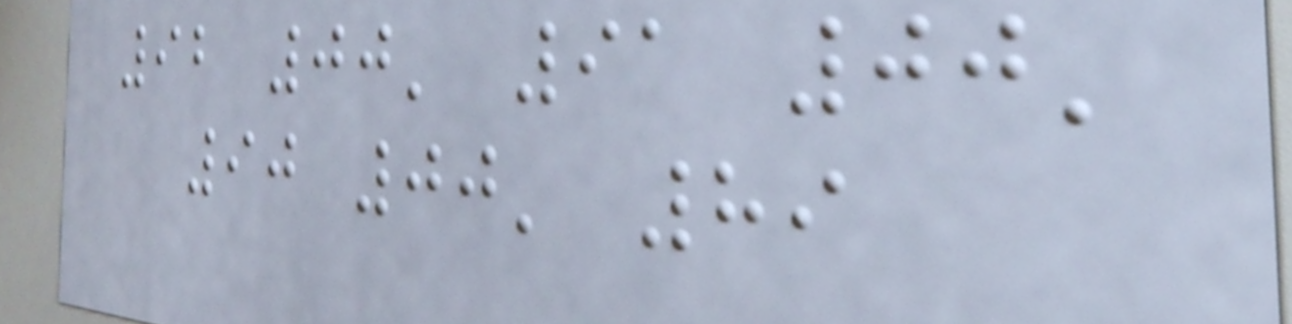92 00' 91 00'
90 00' 89
